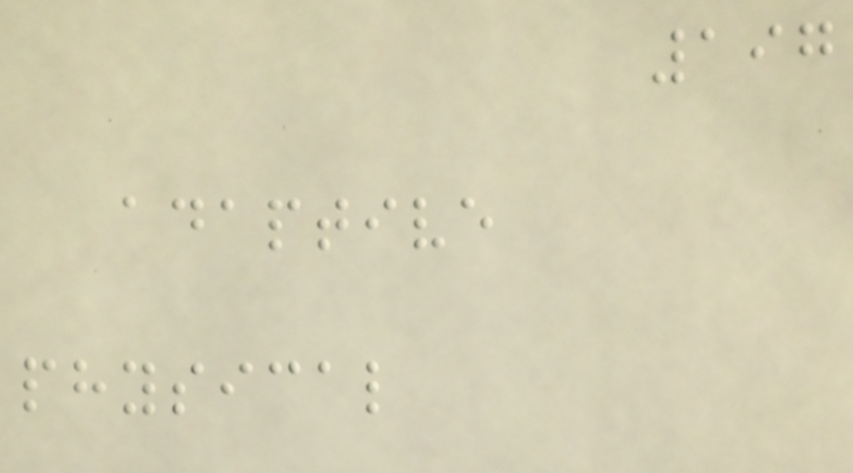197
adaptive
physical
